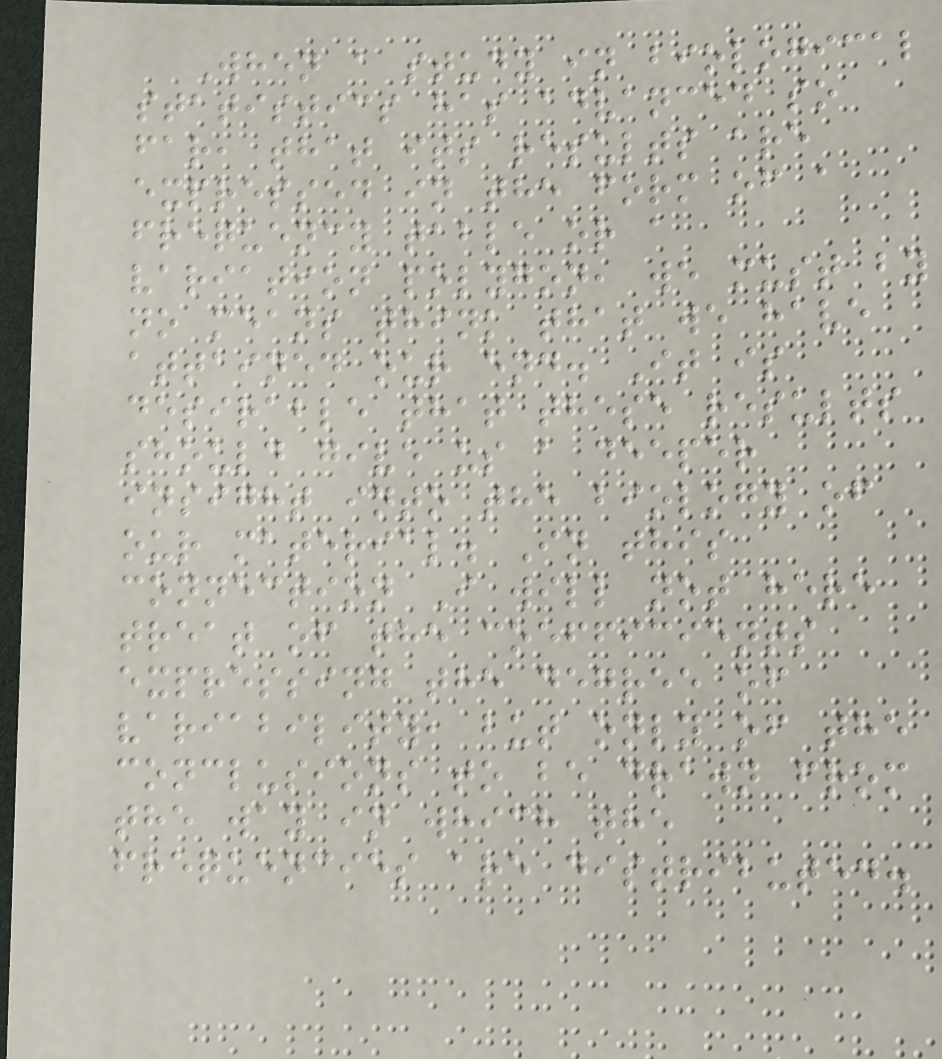When a study in biological
statistics has advanced so
far, that its results are
expressed in the form of a
frequency table or a
variation polygon, we must by
no means think that we have
attained our end. It is
desirable that these results
should give us a deeper
insight into the biology of
our material. In this
connection I will not here
treat of the coefficients
expressing the degree of
variability, but only of the
conclusions to be drawn from
the way in which the
frequencies are distributed.
